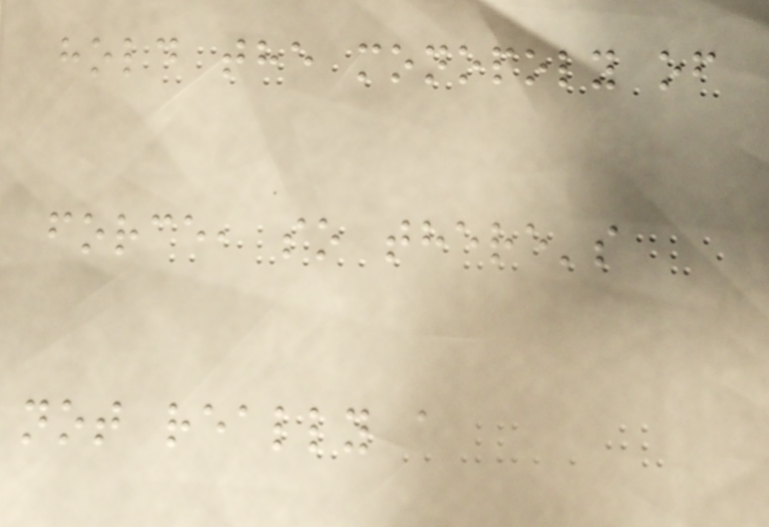hold the monopoly of
force, so there's
not really a
